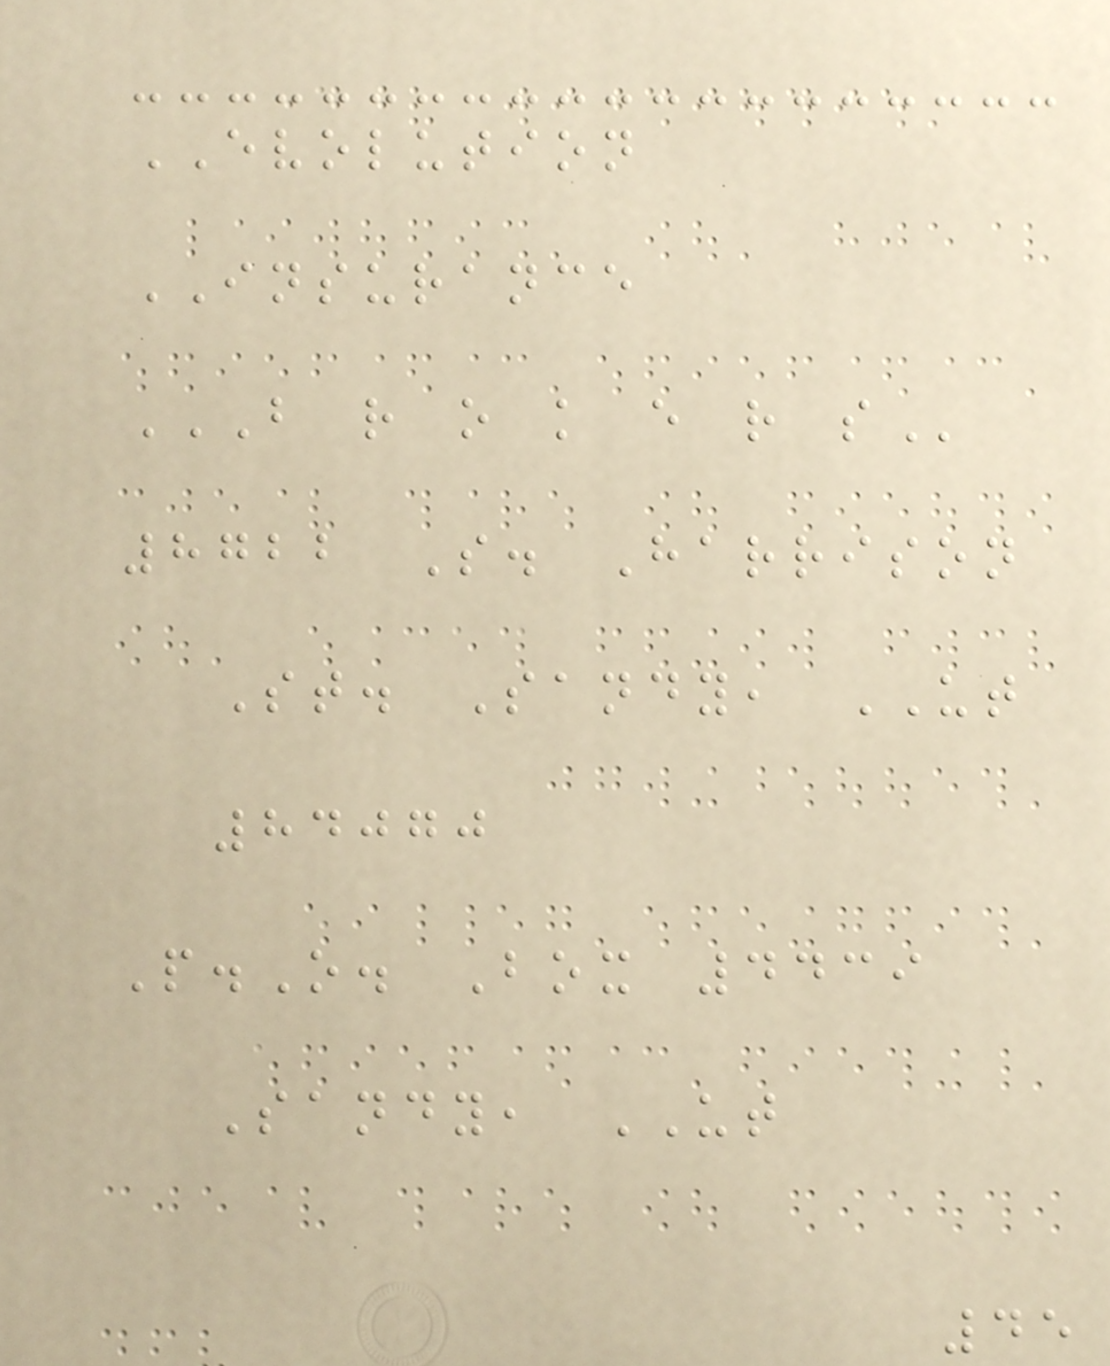EVOLUTION
INSURANCE
B R O K E R S
8722 S. Harrison
St. Sandy, UT
84070
P.O. Box 4439
Sandy, UT
45
